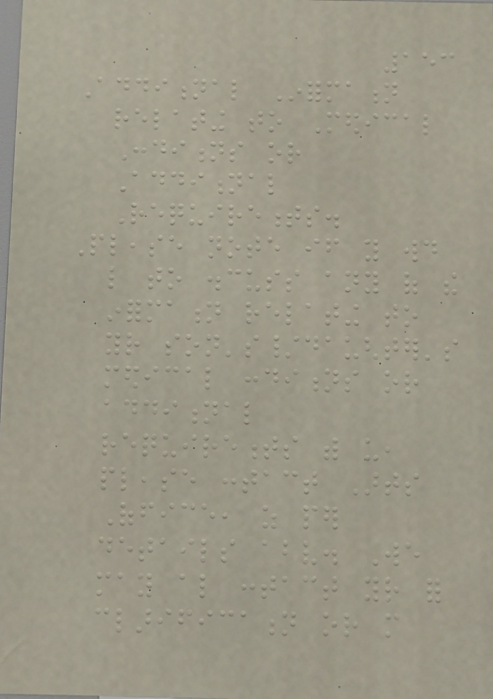153
Additional Information
relating to Medical
Conditions or
Additional
Requirements.
Please note if you would
like to discuss any of the
information relating to
your son's/daughter's
medical conditions or
additional
requirements with us,
please contact Arts
Office, as per
details above. We
may also contact your for
clarification or more
